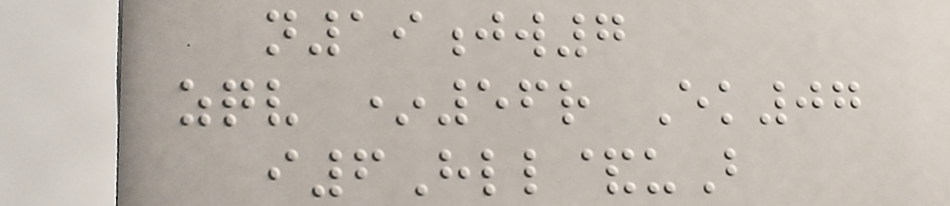n19jw7
zqv *56r Ek07
i6Hll&uB
